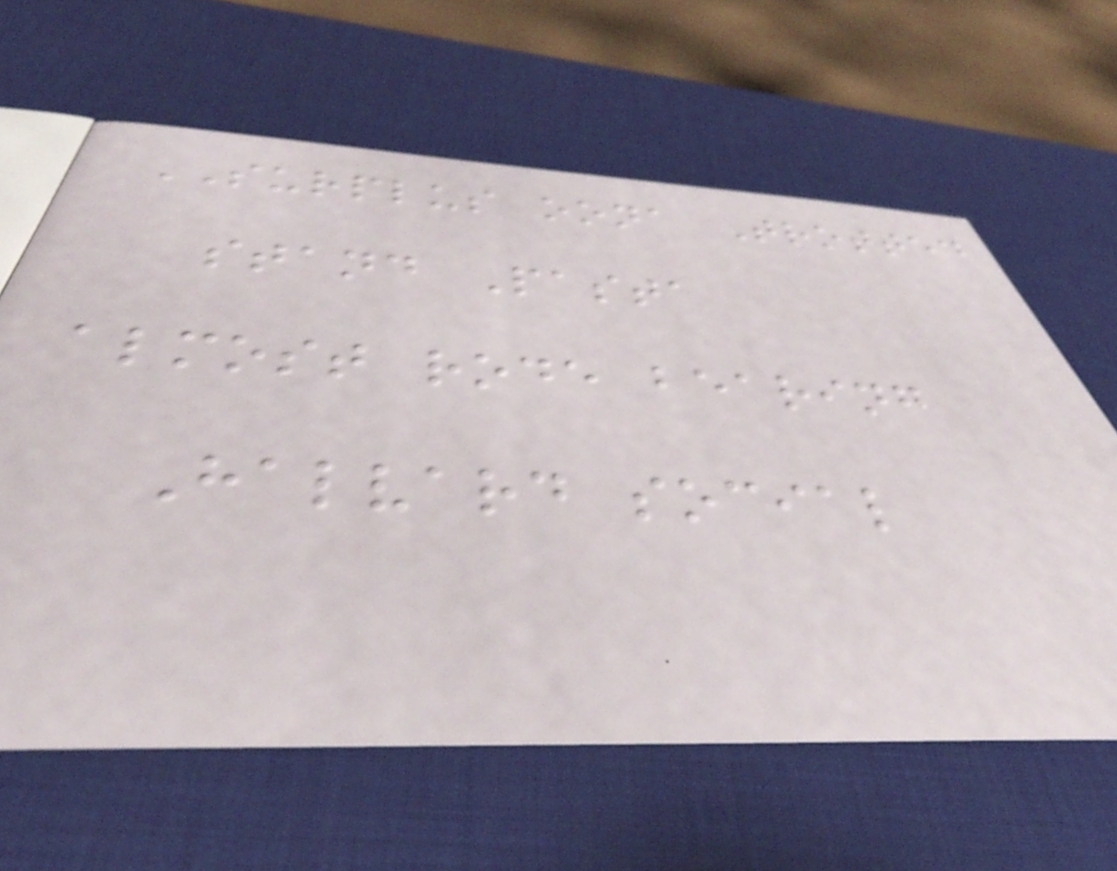SURPLUS oona Trotted
stand Pasta
almost rode bearing
Halvard social
